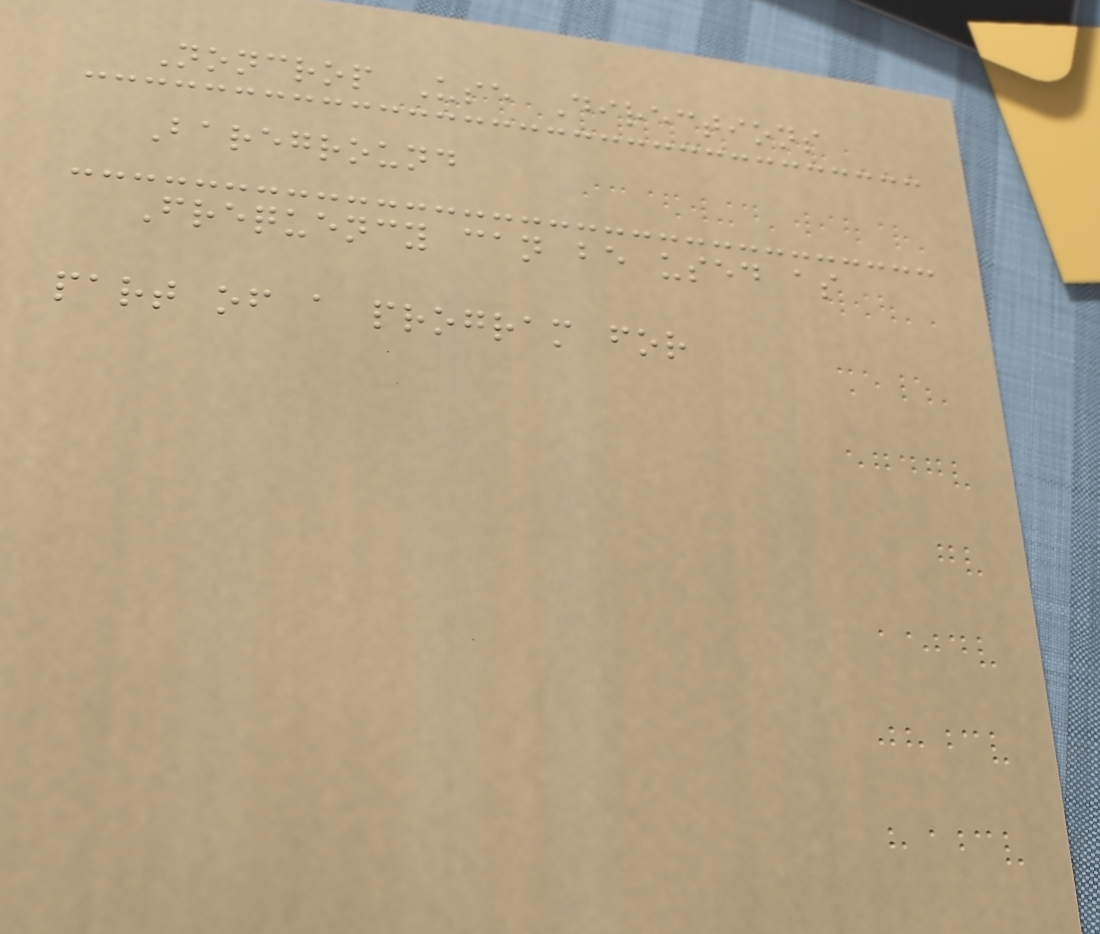Noncrop Use Directions
Bareground
Frequency can be used as
part of a program for
